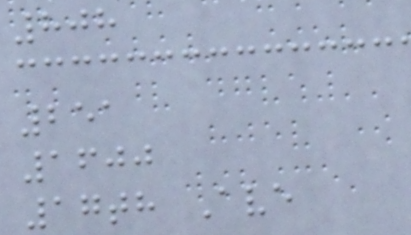808
251
1600
17th Ave
